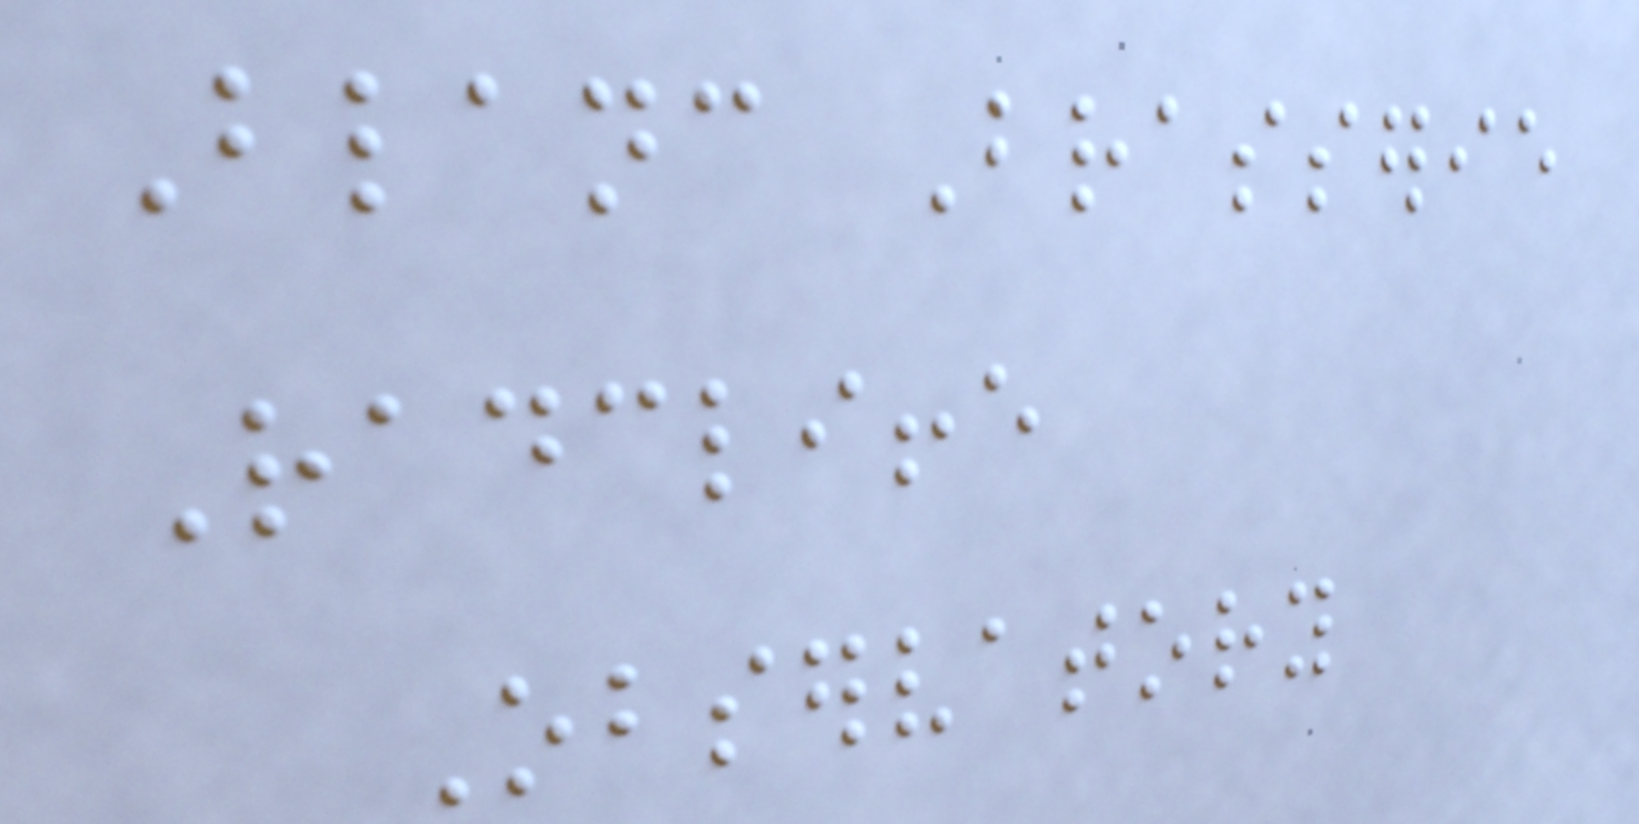Blanc Brasserie
Radcliffe
Observatory
